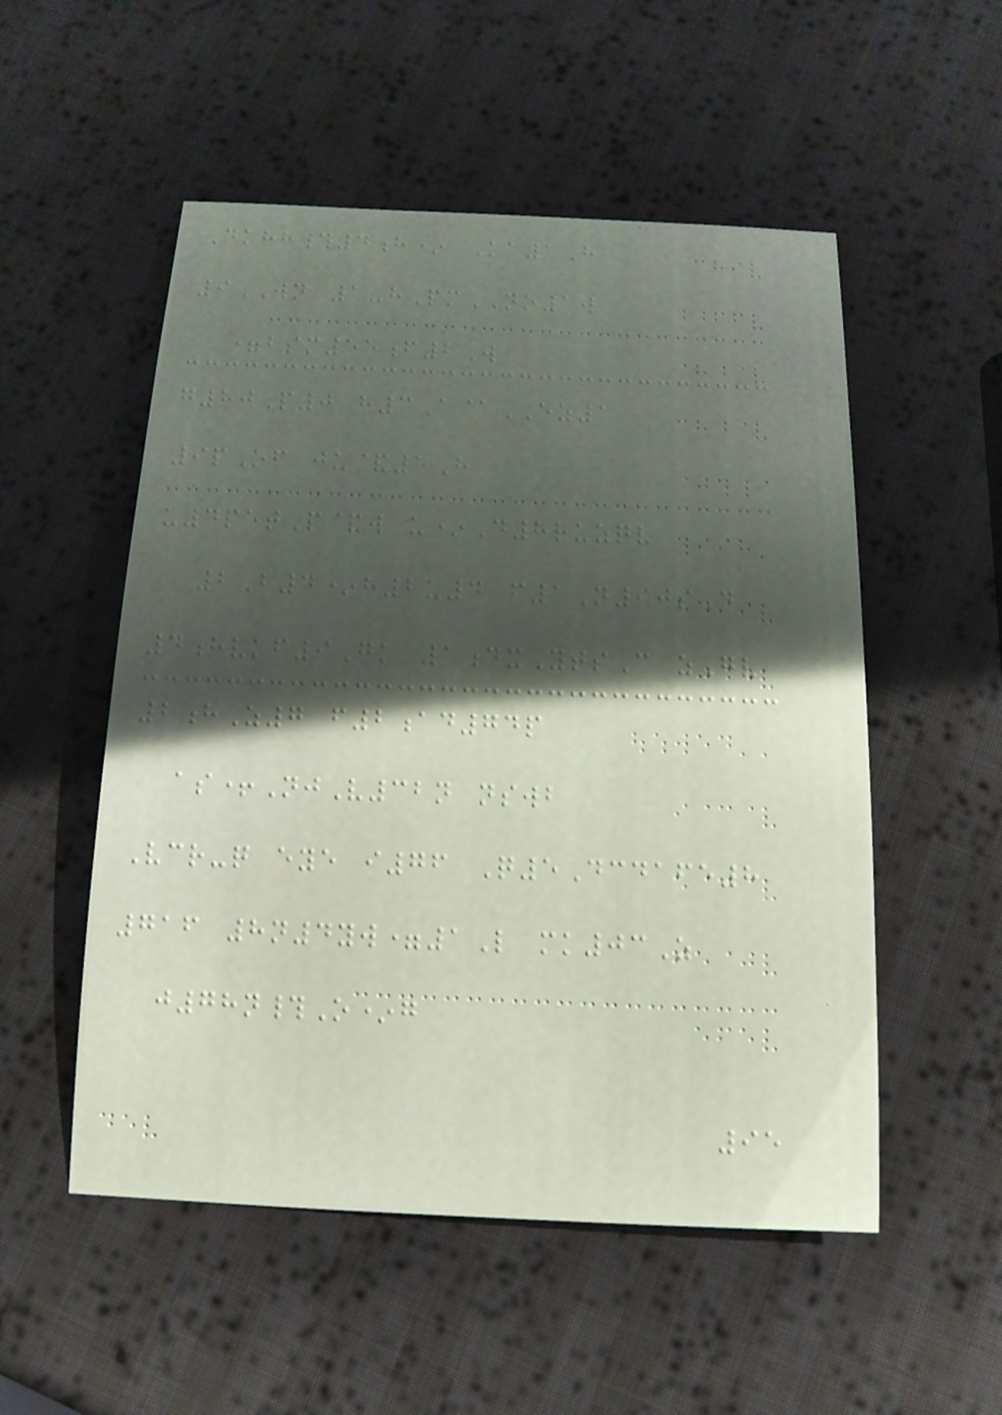Dkhh#4h* Ka1H
9WN 1-hPmNO1w
=bsm55f2W
g80P0 h3A@EZ1
9pOf ju&5H
u4petP&w u*D8ruzqv
2B4*h2u4 f1N90sD
4hvkf9Gk 1dxYtsC zGv
2hZ7 f2ad74p
as+NjV32n nswb
Vcr-q eye i76 Q5Dcdafe8
716 8n4yw=1L mk03Z
j78n#O*g
95
